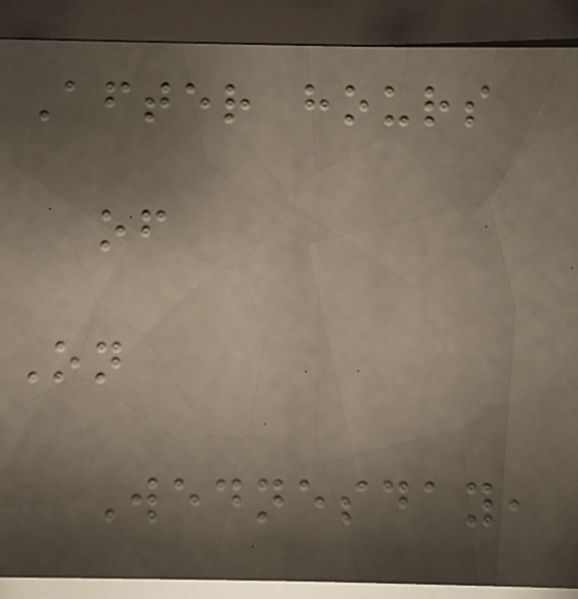After hours
of
On
Wednesday,
